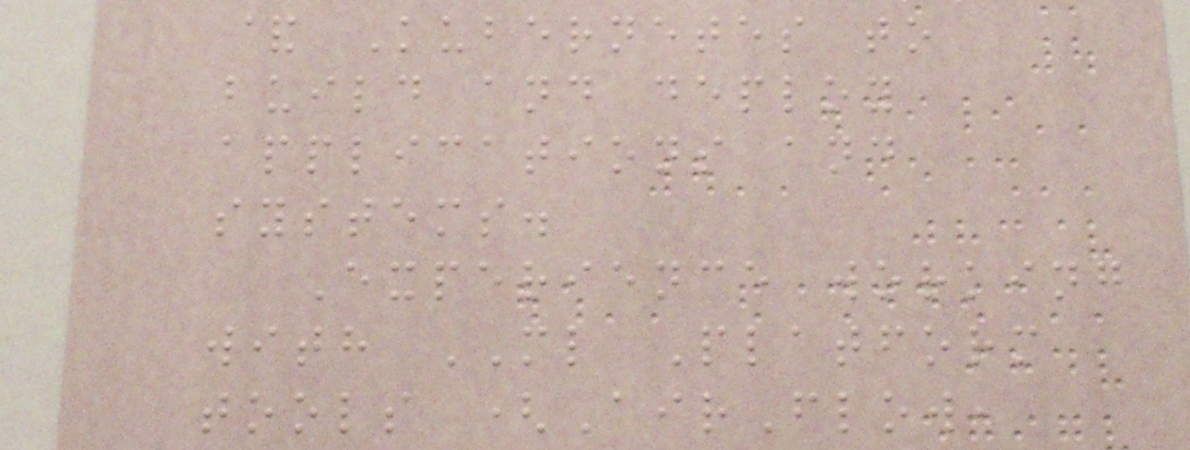& Kubernetes to
build and deploy
applications and
systems.
Experience working
with ML Platform
tools (AirFlow,
